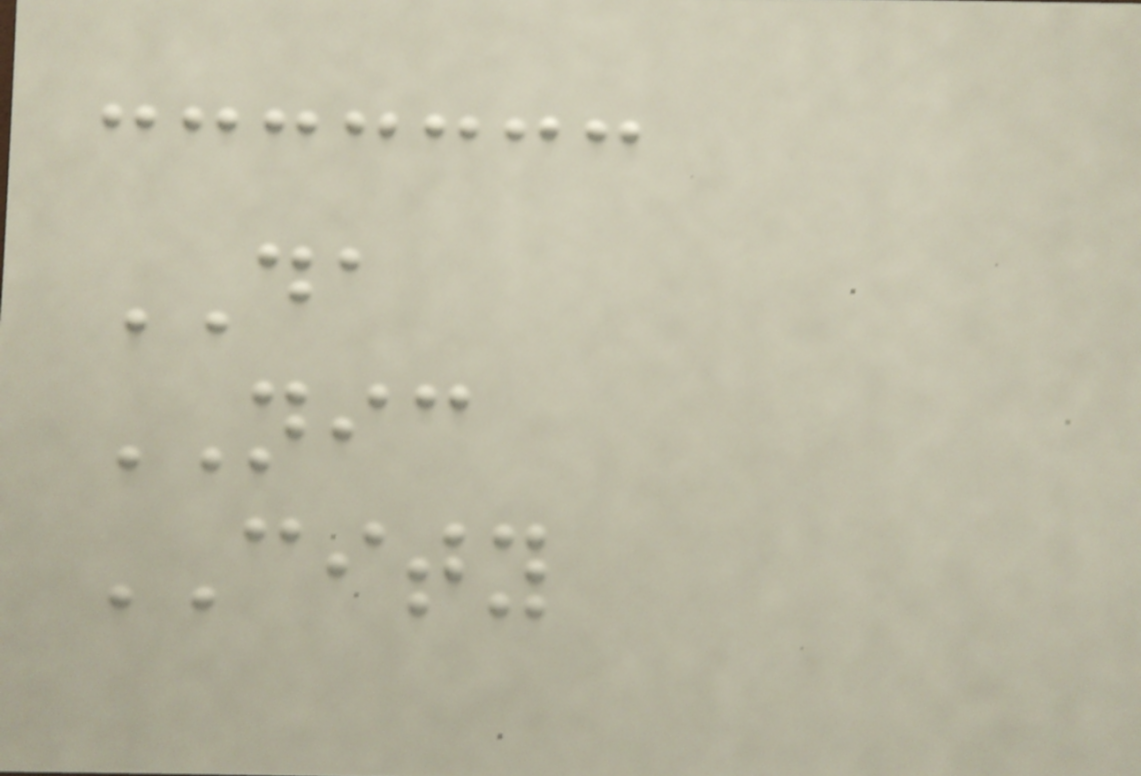DA
NIC
CITY
